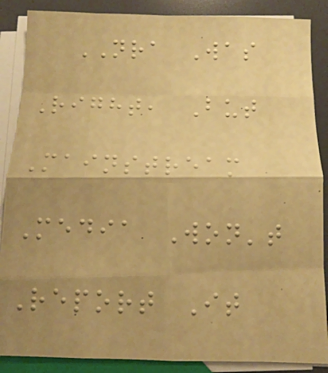NRA Was
Right, But
Mainstream
Media Won't
Report It
